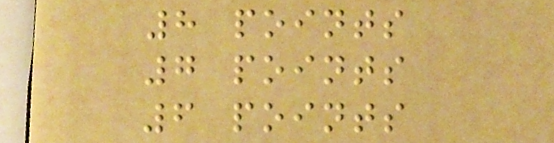8 points
7 points
6 points
